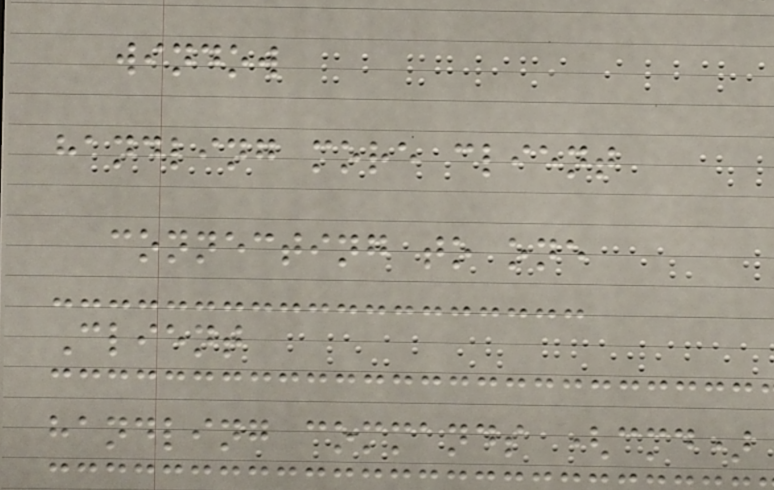window
handling more client
connecting to one
Client
handling commands (cmd)
